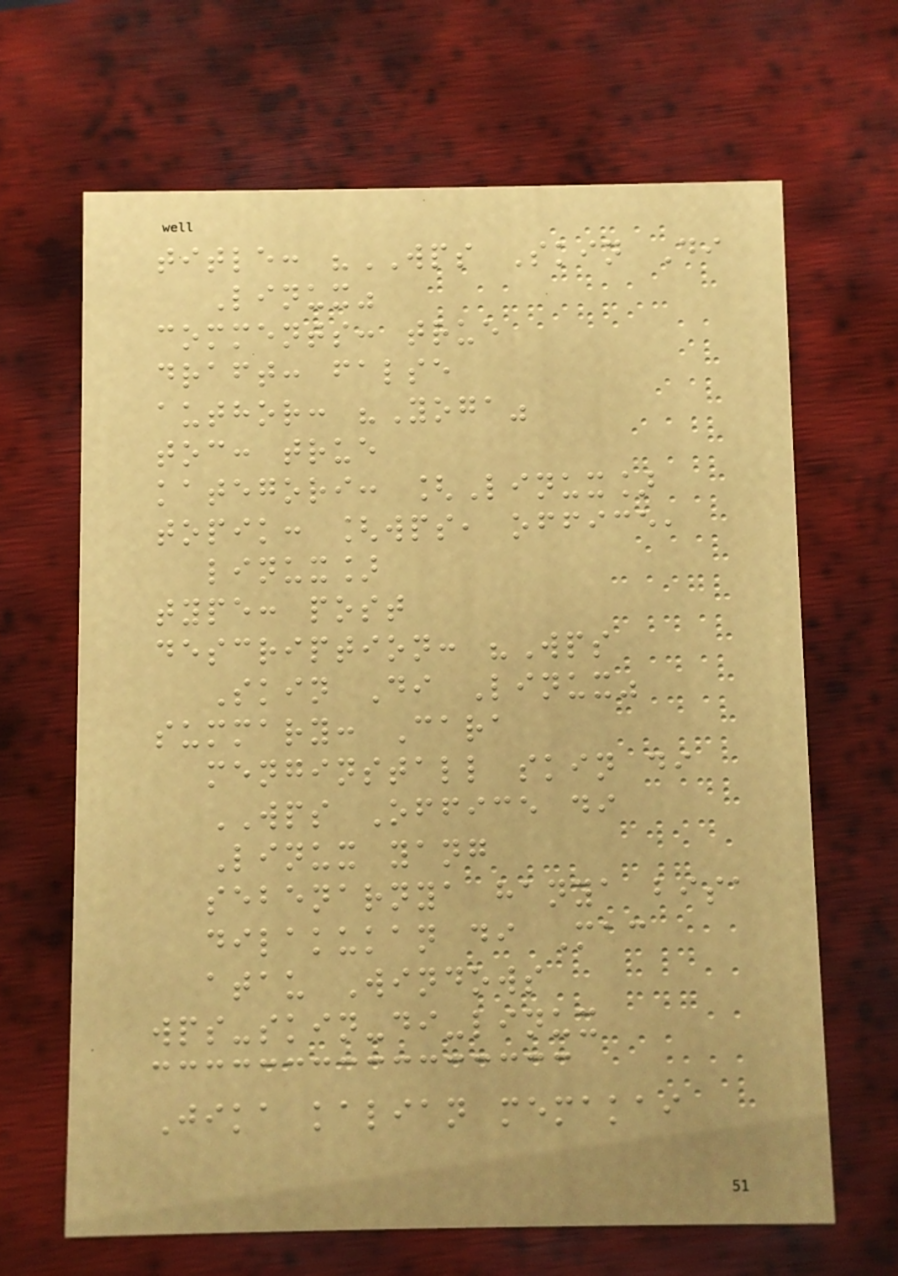title: "WPS Skin Di
Linux"
comments: true
draft: false
author: "Yoga"
toc: true
kategori: [Linux]
topik: [wps, office,
linux]
type: post
description: "Wps
Skin Di Linux"
summary: Cara
menginstall skin di
WPS Office di
Linux yang
sebenarnya hanya bisa
dilakukan di Mac
atau Windows
wps-skin-di-linux
Jika kalian memakai
